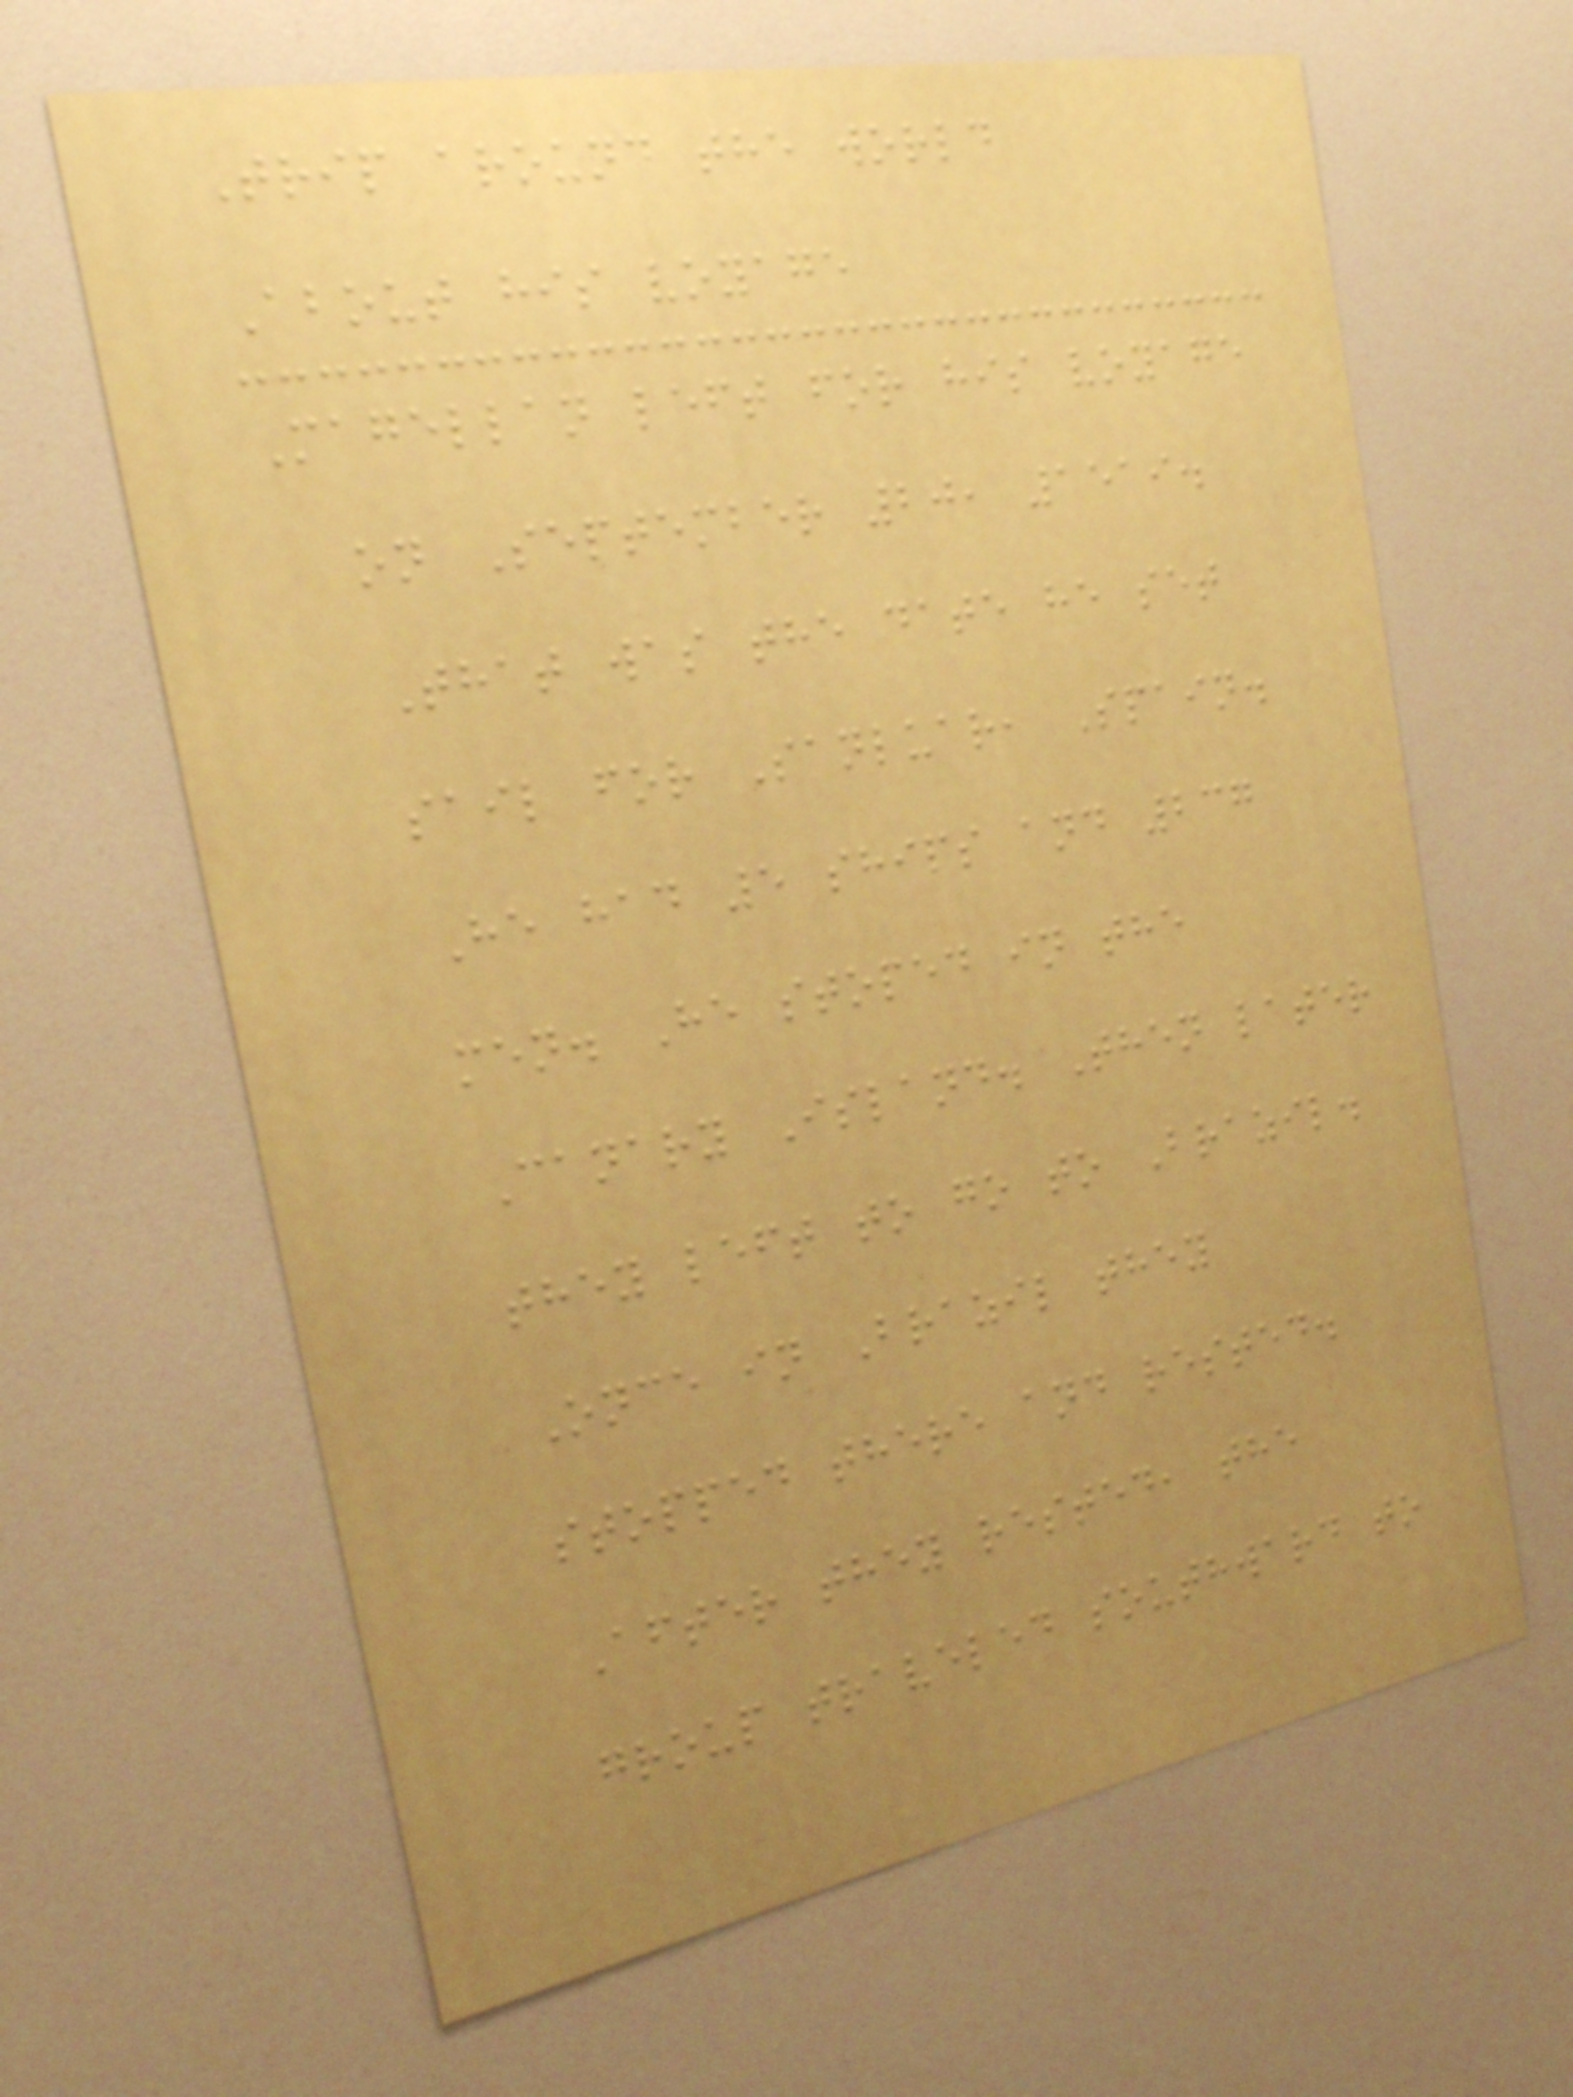Trip around the world
About his voyage
Magellan left for his voyage
on September 20, 1519.
That was the date he set
sail for Sanluar, Spain.
He had 5 ships and 237
men. He stoped in the
Canary Island. Then later
they left to go to Brazil.
Once in Brazil they
stopped there and rested.
After they rested, the
group traveled southward to
